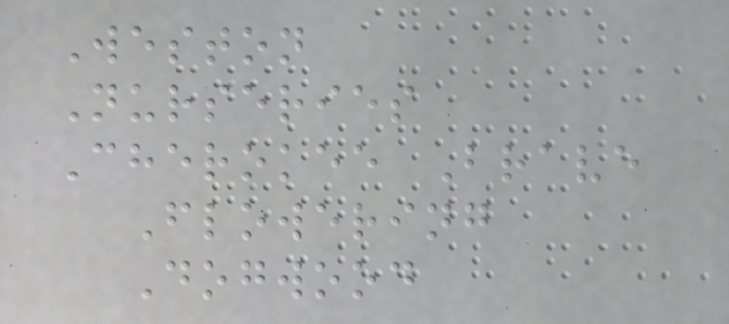Weston
Nurseries
Cherokee Brave
Flowering
Dogwood
